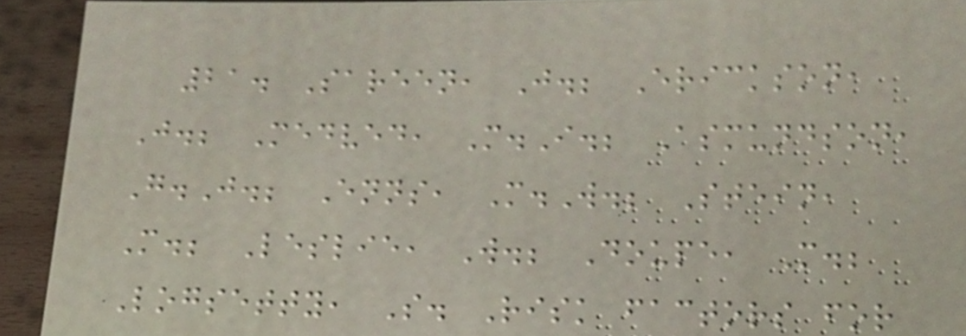21. Sareen, J.; Erickson,
J.; Medved, M.I.; Asmundson,
G.J.; Enns, M.W.; Stein,
M.; Leslie, W.; Doupe, M.;
Logsetty, S. Risk factors for
